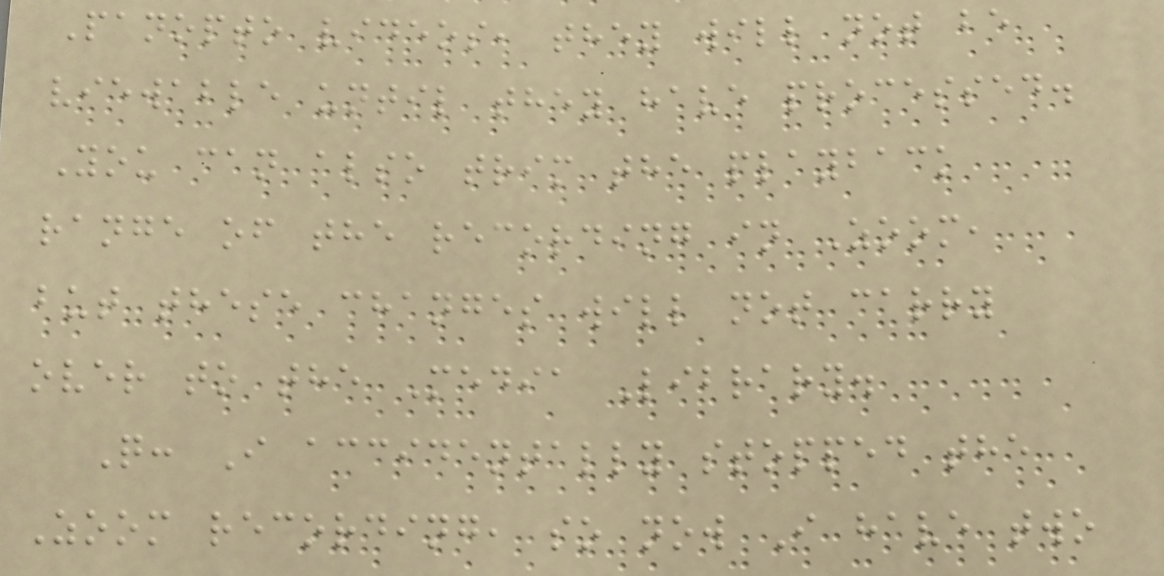Panopto videos, they will not be
viewable until they have processed.
You can also trim the playback
range of the recording in Zoom,
but these changes will not carry
over to the Media Library.
Q: I accidentally stopped the
Zoom recording, so now I have two
